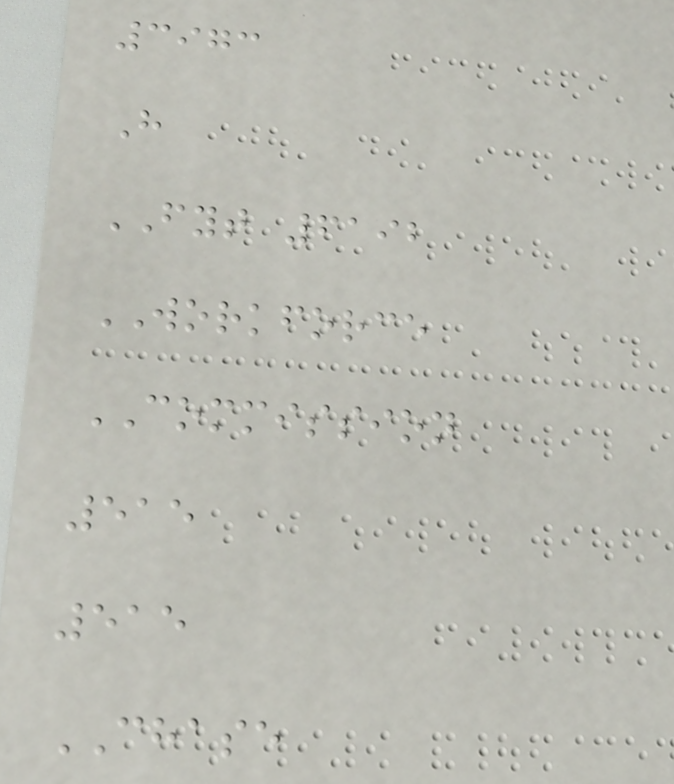3973
H
FYT 6192
WORKFORCE
COMMISSION
515
515
CHASE
